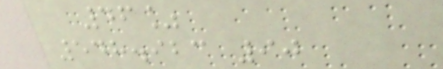46%
548.923 90
